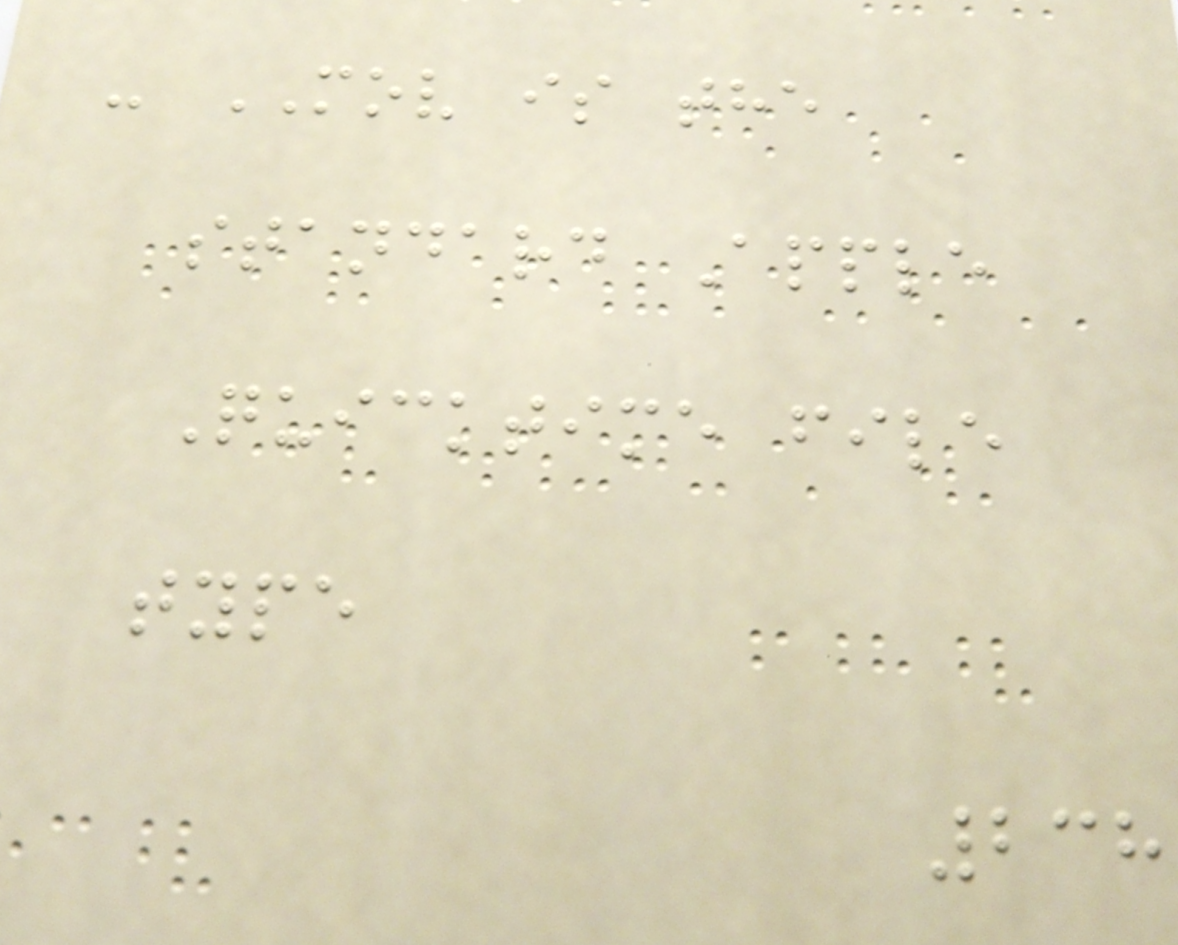- MOV is the
standard Apple
Quicktime file
type
238
